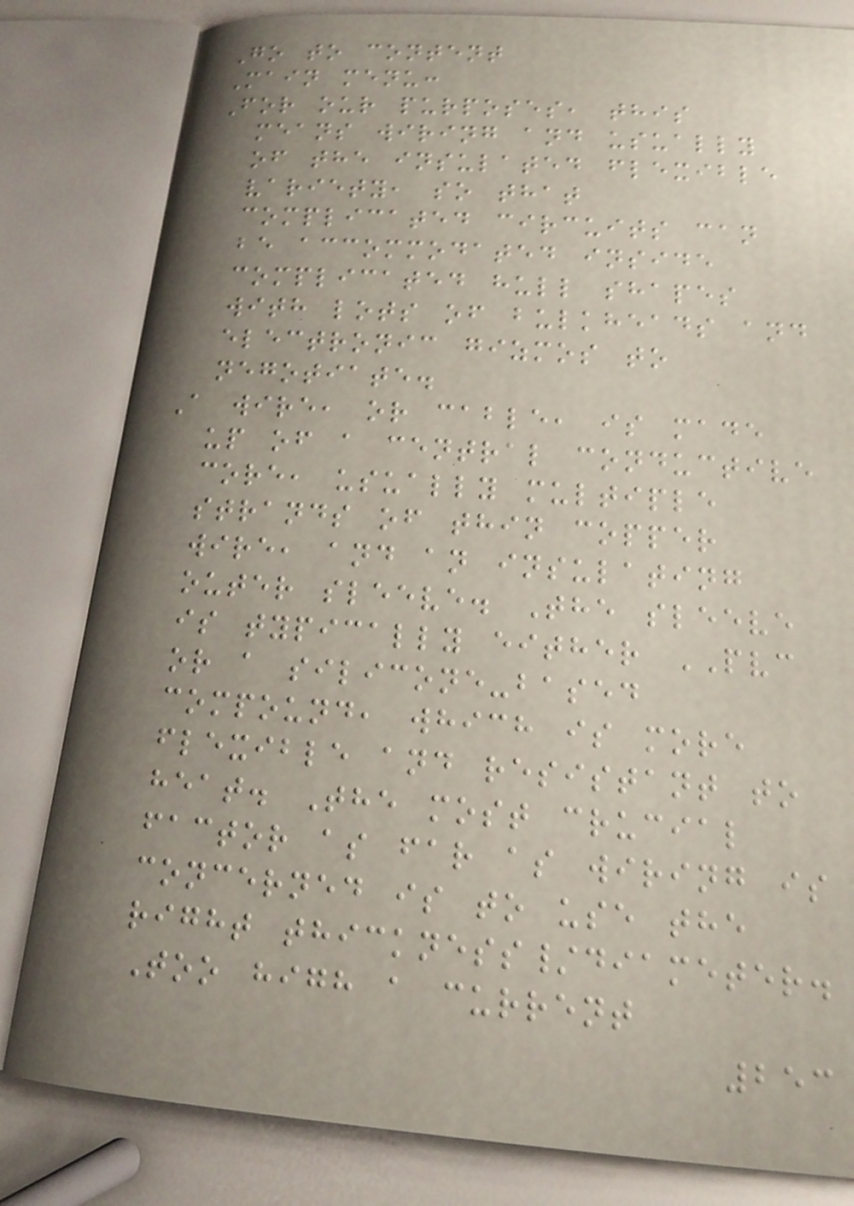Go to content
Main menu:
For our purposes, this
means wiring and usually
of the insulated flexible
variety, so that
complicated circuits can
be accommodated inside
complicated hull shapes
with lots of bulkheads and
electronic gizmos to
negotiate.
A wire, or cable, is made
up of a central conductive
core, usually multiple
strands of thin copper
wire, and an insulating
outer sleeve. The sleeve
is typically either PVC
or a silicone-based
compound, which is more
flexible and resistant to
heat. The most crucial
factor as far as wiring is
concerned is to use the
right thickness/diameter.
Too high a current
253
